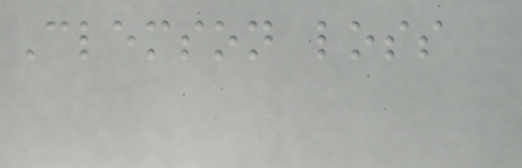Clemson loss
